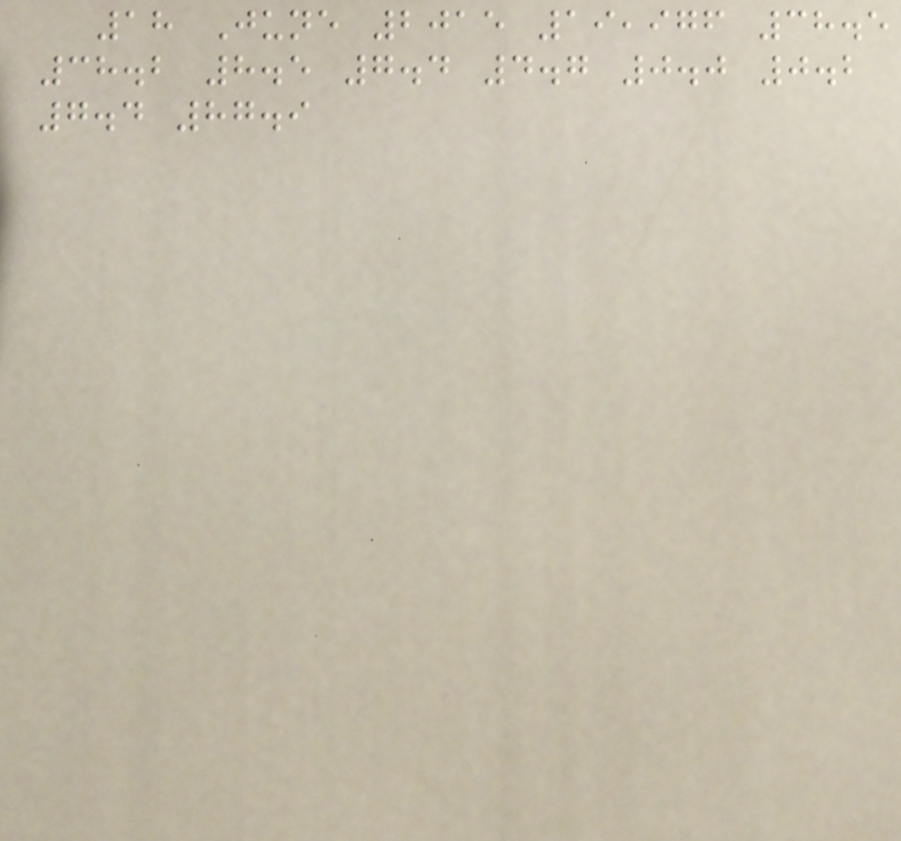18 June 2015 19,976 38.5
38.2 8.5 7.4 4.7 0.0 0.2
7.4 87.9
